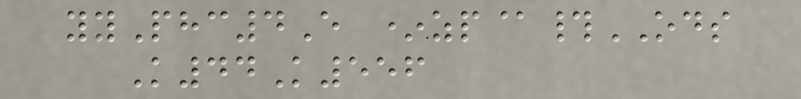yyPhc4E *zp@#ODS
K44K556
